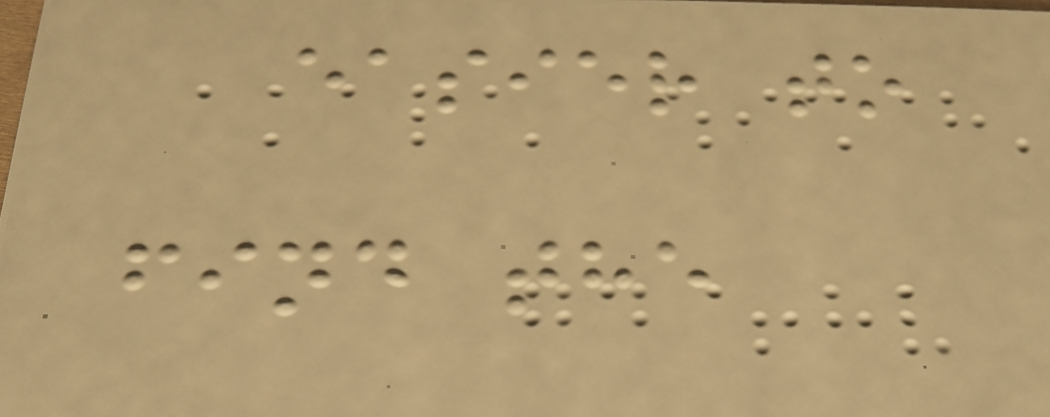easier to
find the
